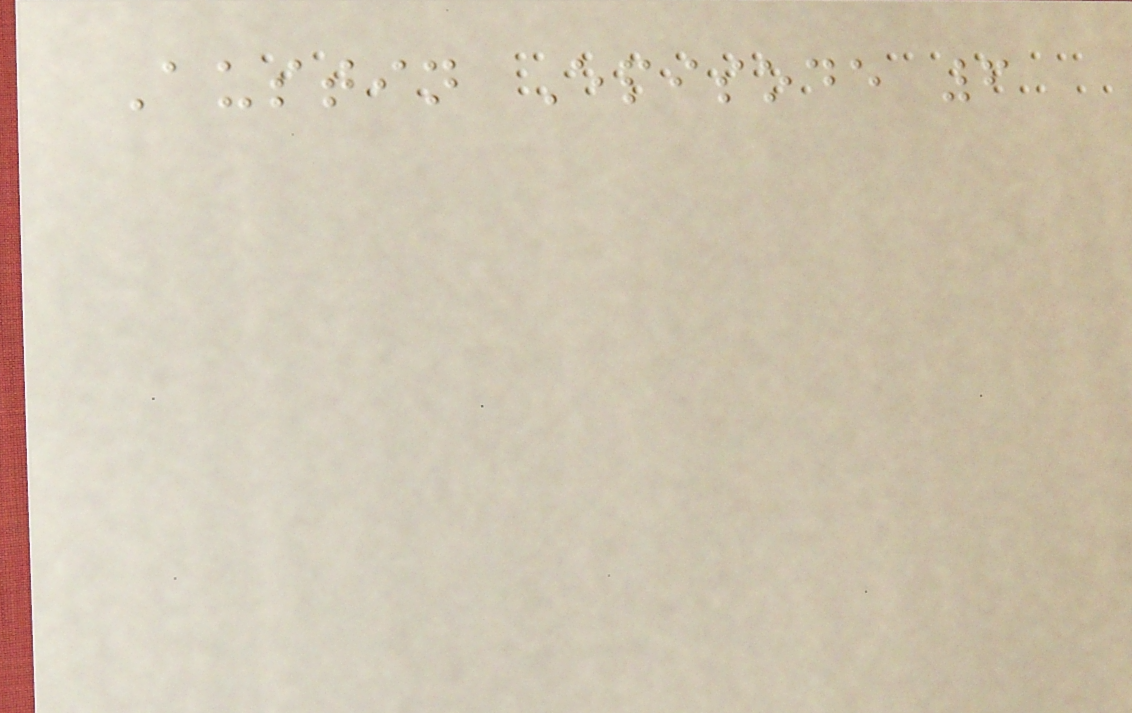Austin Episode 6
